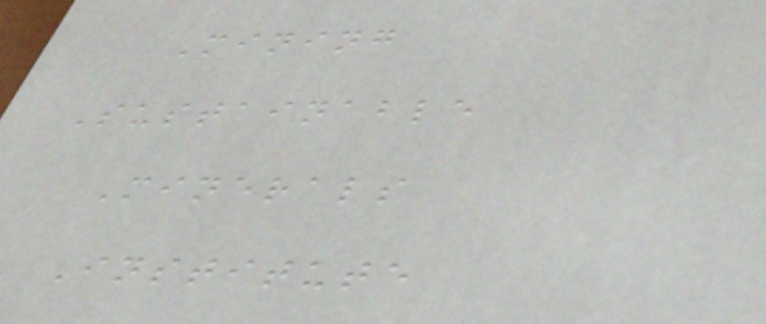Mining
Sustainable
Minerals
Institute
